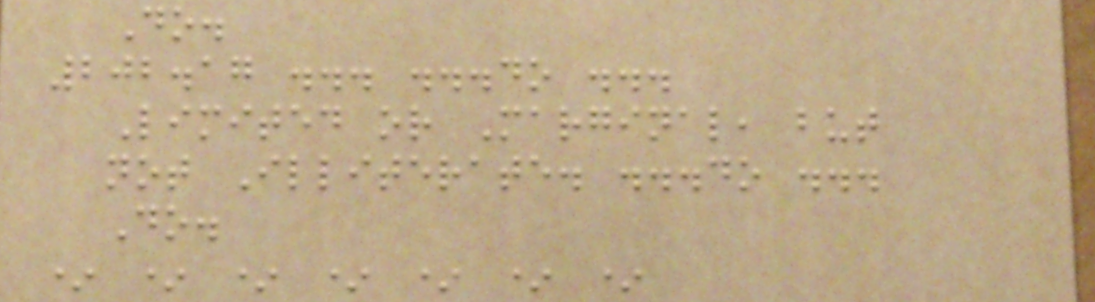Do.
202.17 ... ...do ...
Limited or Marginal, but
not Illiterate. ...do ...
Do.
* * * * * * *
